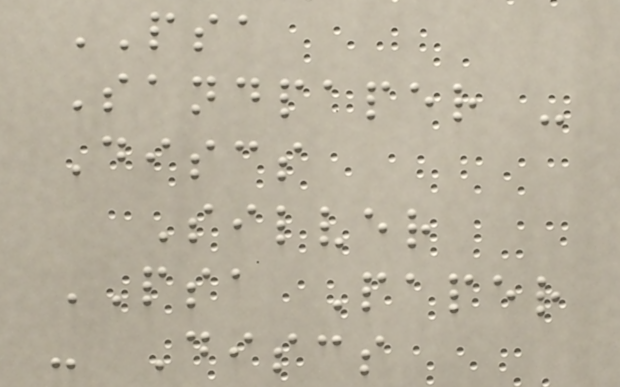PSA
Sandpaper -
Discs
Silver
PSA Paper
- Discs
